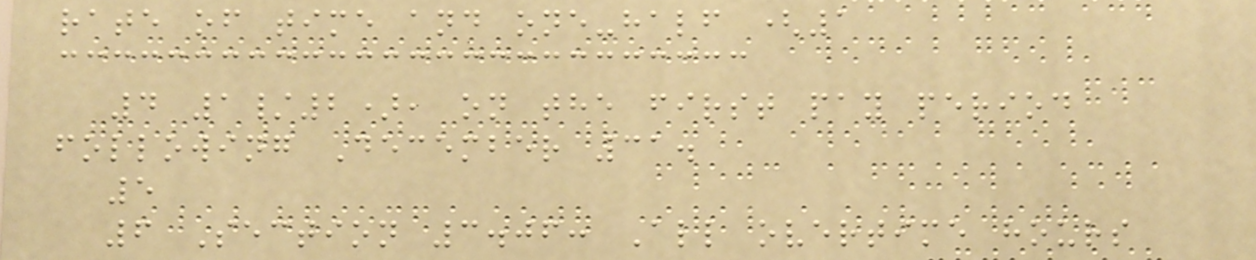rate of time and one-half (1
4 1/2), on the first pay period
following December 31.
5
6 Section 3.06: All overtime hours
